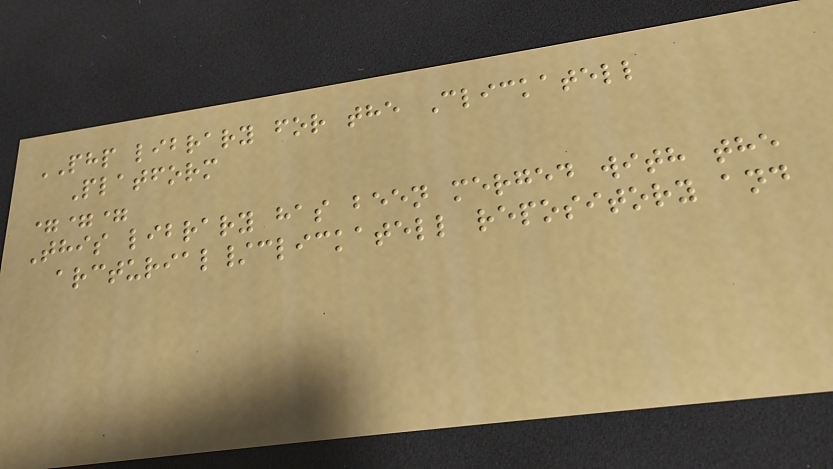PHP library for the Clickatell
Platform
===
This library has been merged with the
arcturial/clickatell repository and
